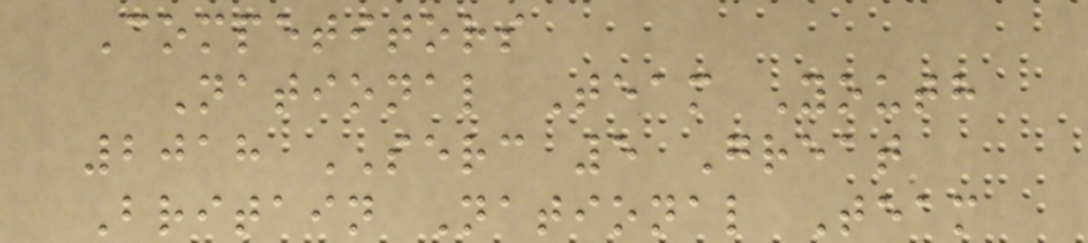Competitors
National Team Youth
2018 SERC 5 Great
Britain National Team
